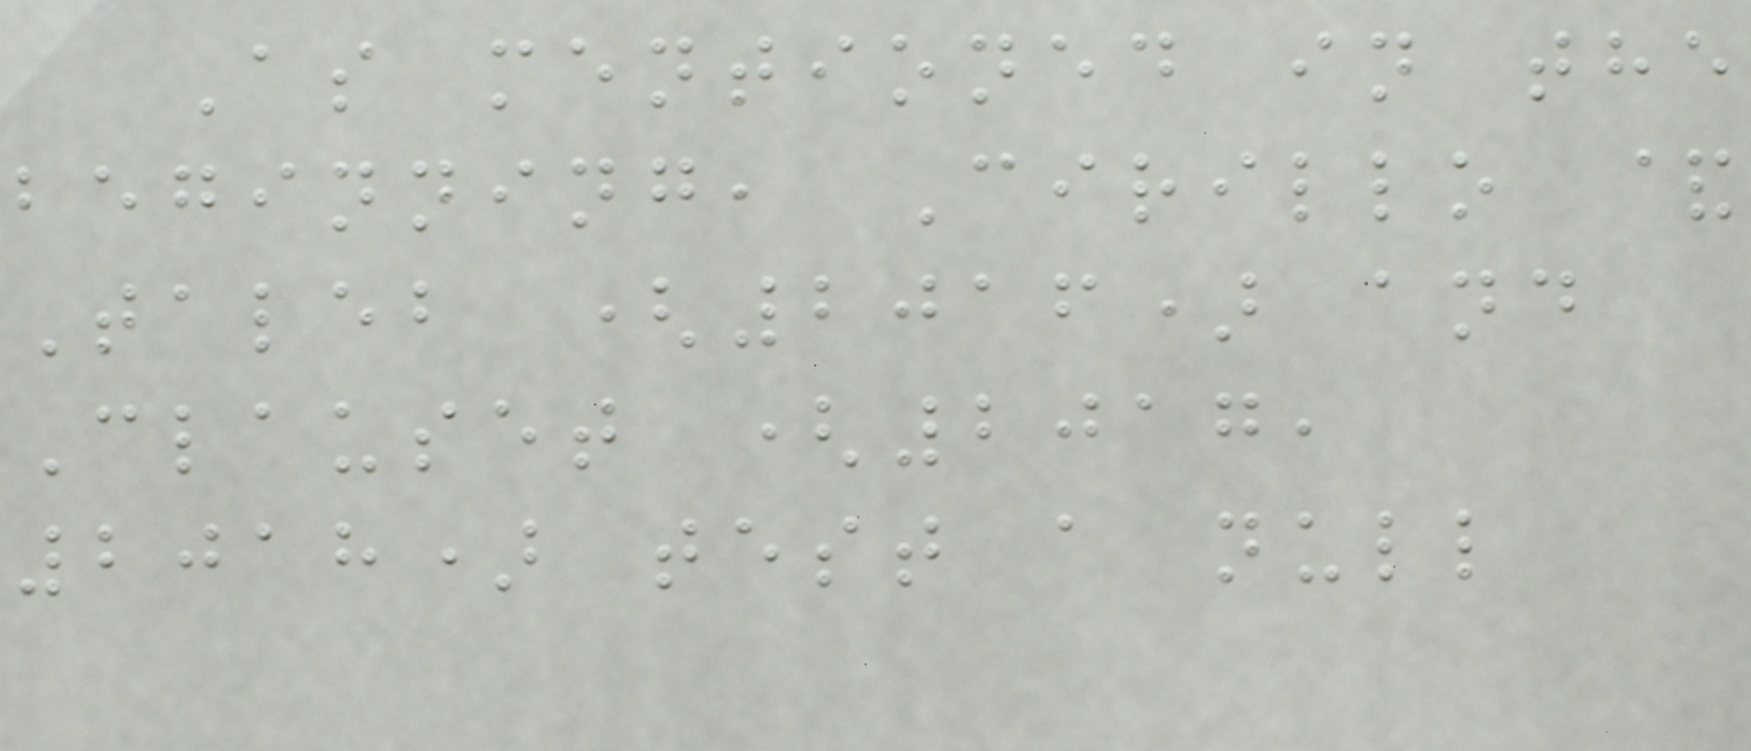As mentioned in the
beginning, Cirillo &
Taleb (2016) and
Clauset (2017,
2018) test a null
